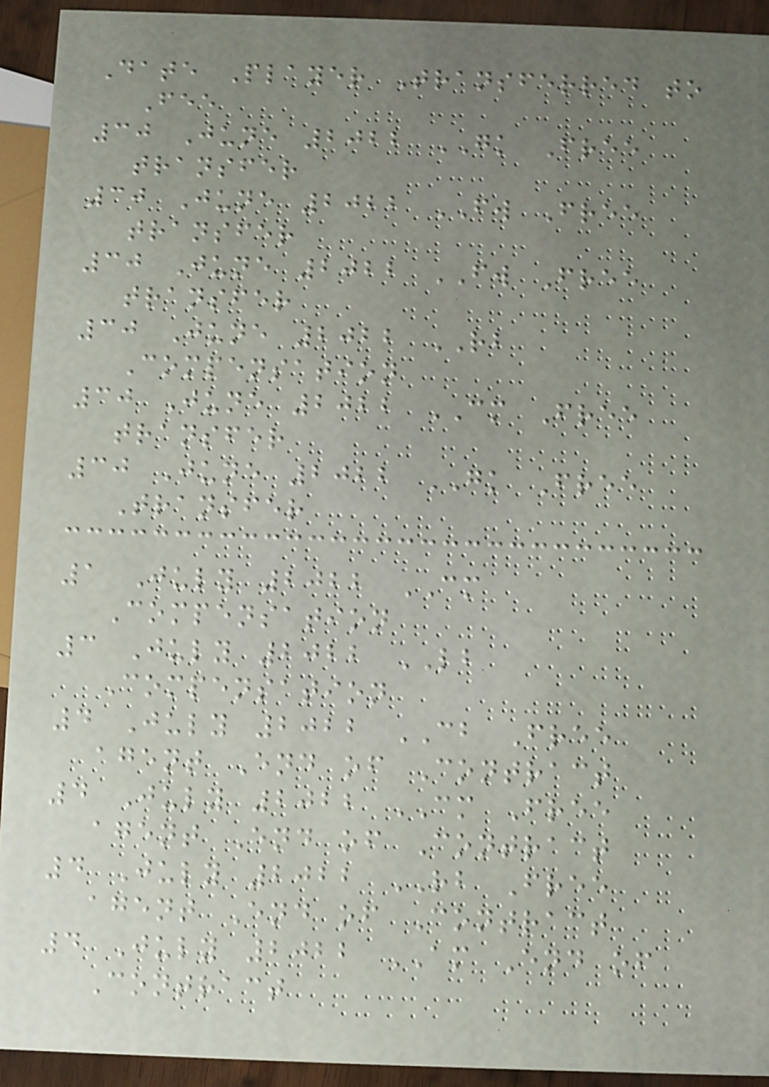Date Player Transferred to
Fee
30 June 2022 GK Free
transfer
30 June 2022 FW Free
transfer
30 June 2022 FW Free
transfer
30 June 2022 RB
Compensation
30 June 2022 CM Free
transfer
30 June 2022 GK Free
Transfer
1 July 2022 CM
Compensation
3 July 2022 LB
Compensation
4 July 2022 CB Free
agent End of Contract
4 July 2022 CM Free
agent End of Contract
4 July 2022 RB Free
agent End of Contract
4 July 2022 AM End of
Contract
